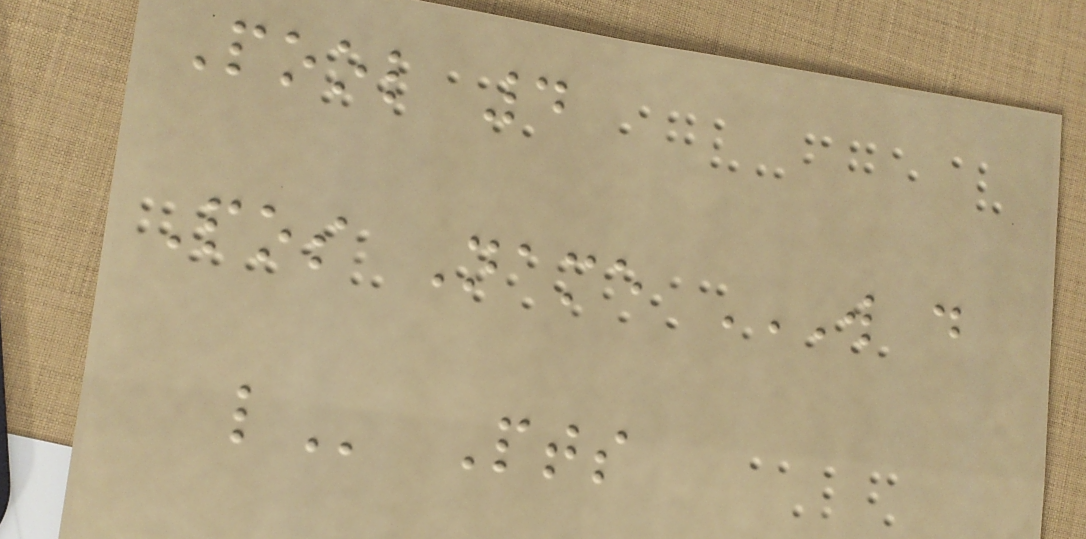Pool 4
Pos Name W D
L Pts
